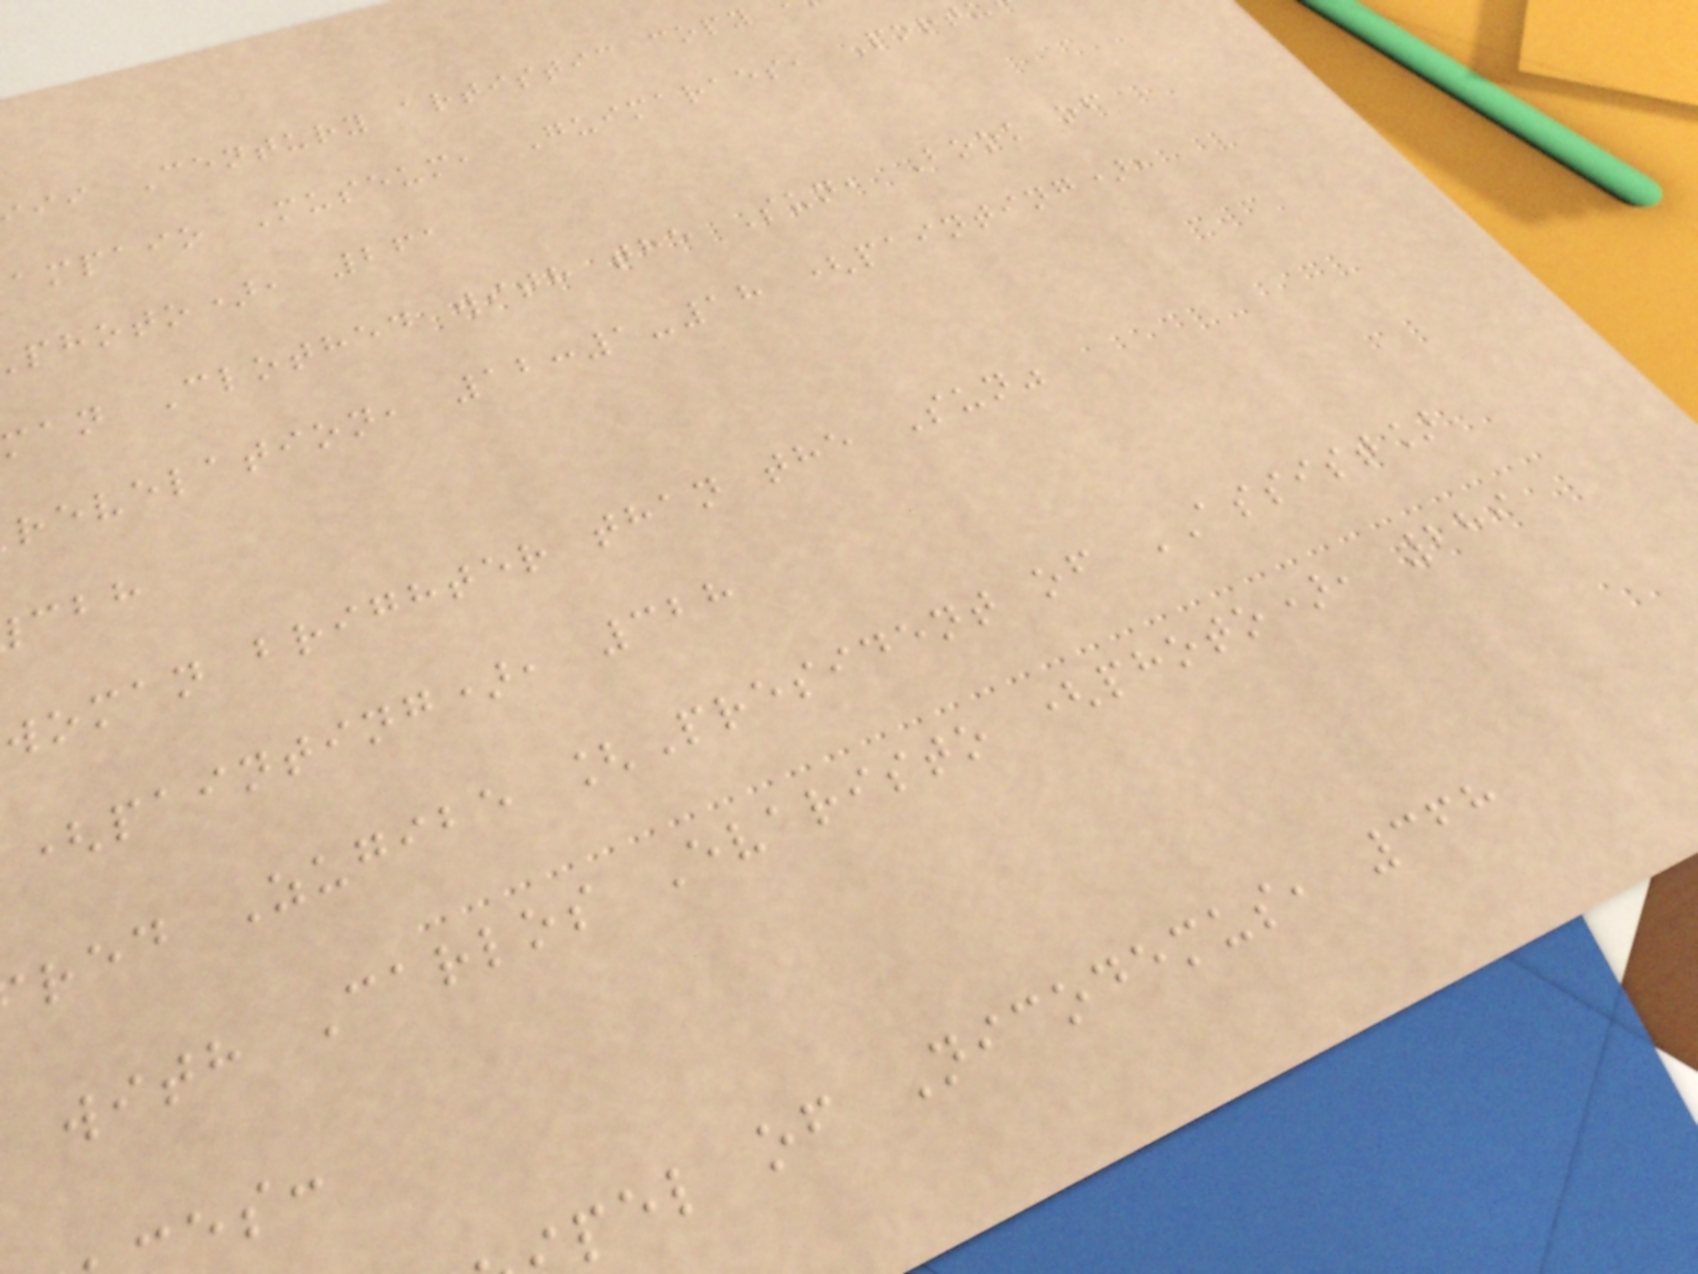ii Century artistic copy
ampaio Museum, Guimaraes, Port
photo), 261
man Clothed with the Sun, Book of
revelation, 12:1-18 (painting),
woman brighter than the Sun"
(painting), 328
red Zugibe [President of ASSIST]
with Carlos Evaristo (photo), 289
pel of Nicodemus, 368
